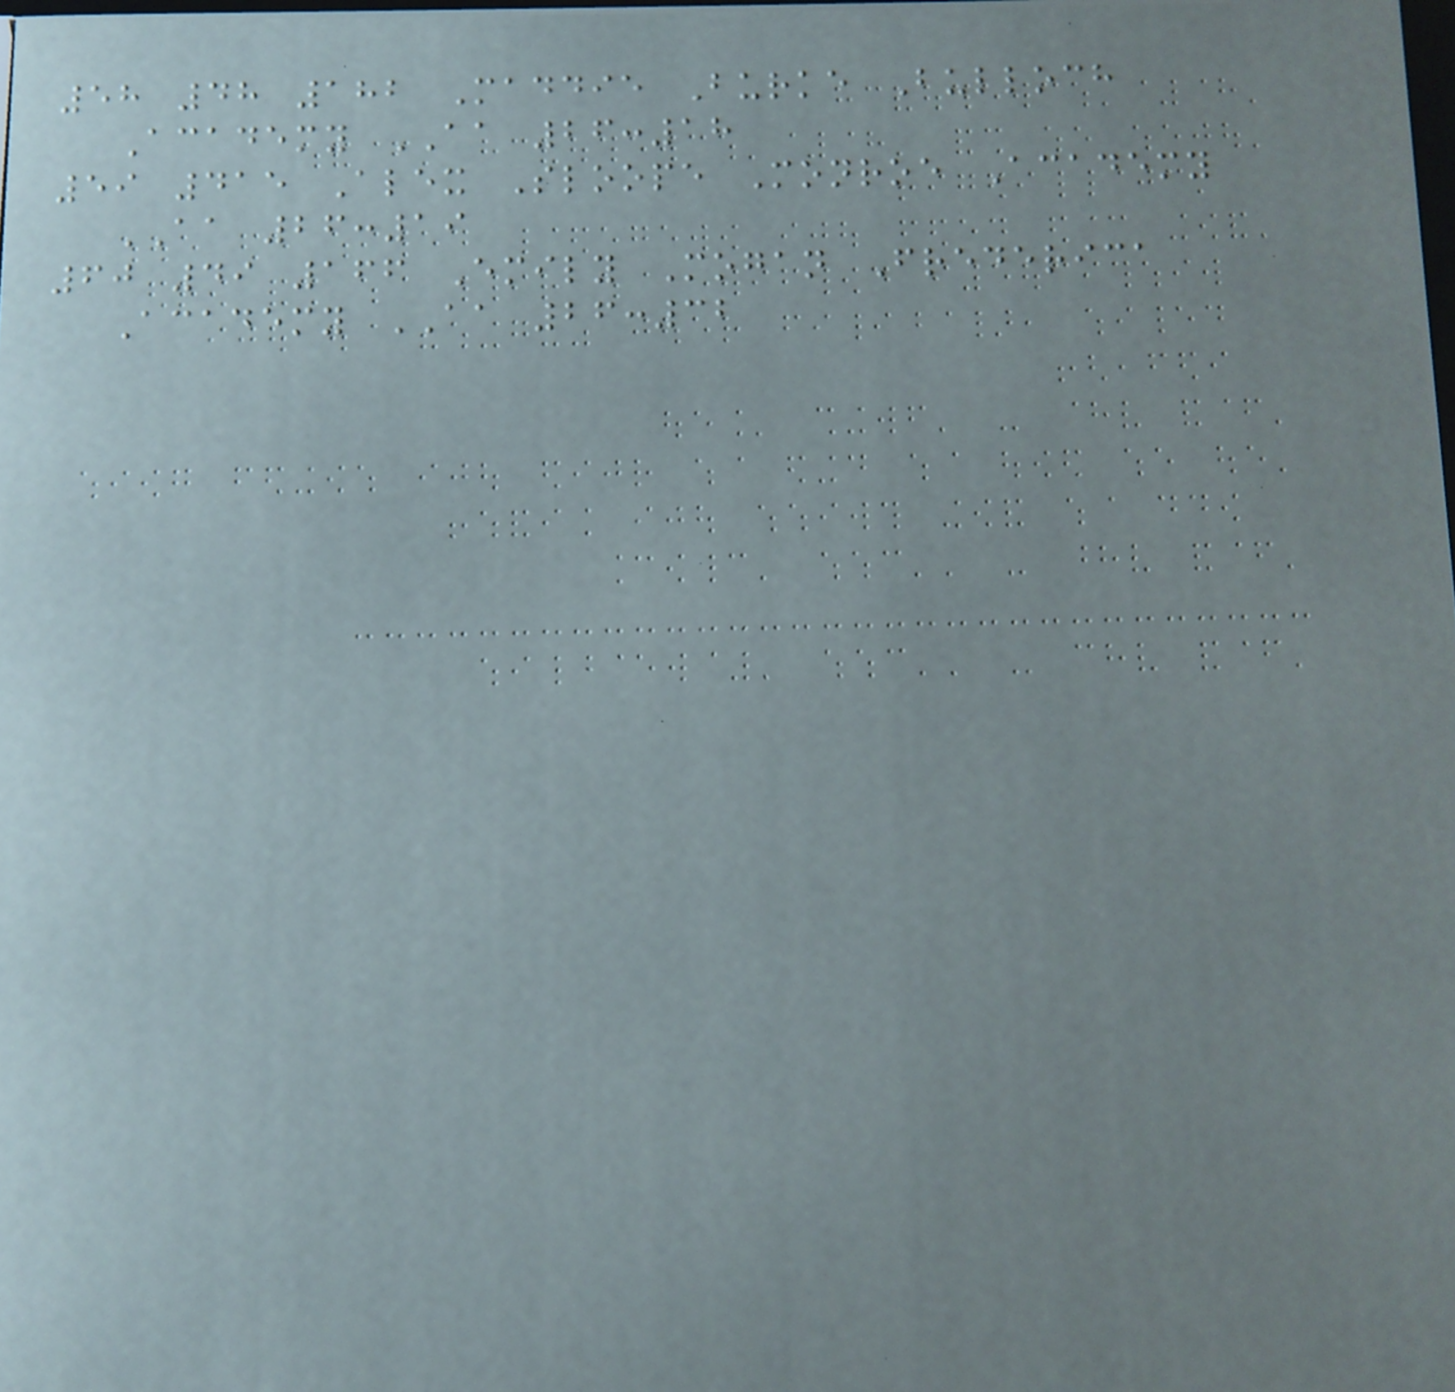58 48 182 Maddie Burke Bulloch
Academy AA 26:18
59 415 Alex Sloope Monroe Academy
AA 26:19
60 49 166 Emily Mogan Frederica
Academy AA 26:32
